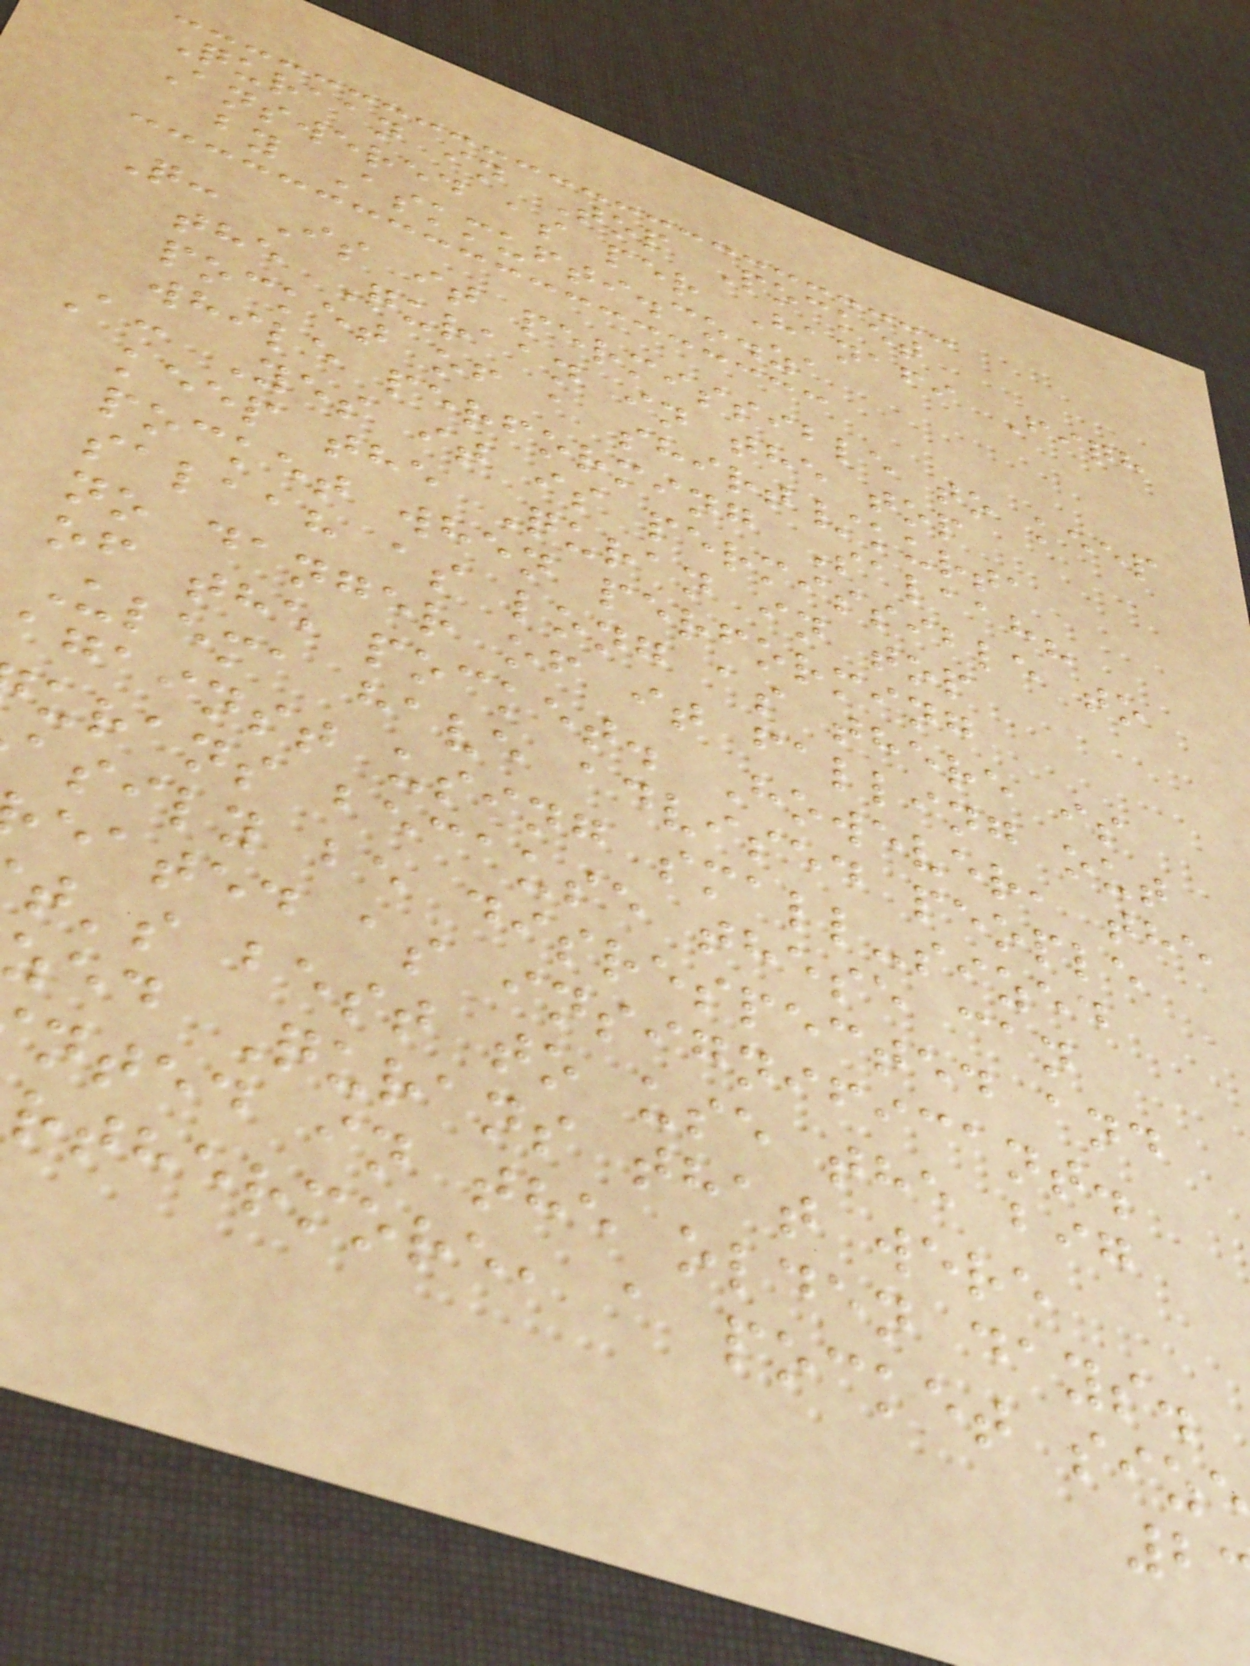Quraan in Top Pocket
Answered as per Hanafi Fiqh
by Askmufti.co.za
Q: Is it permissible to keep
the Quraan in the top
pocket of a shirt/kurta
while performing Salaah?
A: Yes it is permissible to
keep the Quran in top
pocket when performing
salaah as long as there is
no danger of it falling out
of the pocket. However, the
Ulema have advised people
against using small-sized
urans because these can
asily be disrespected and
eated as insignificant.
t's best to use the big
zed Qurans that were
nted in the olden days.
rthermore, a pocket size
